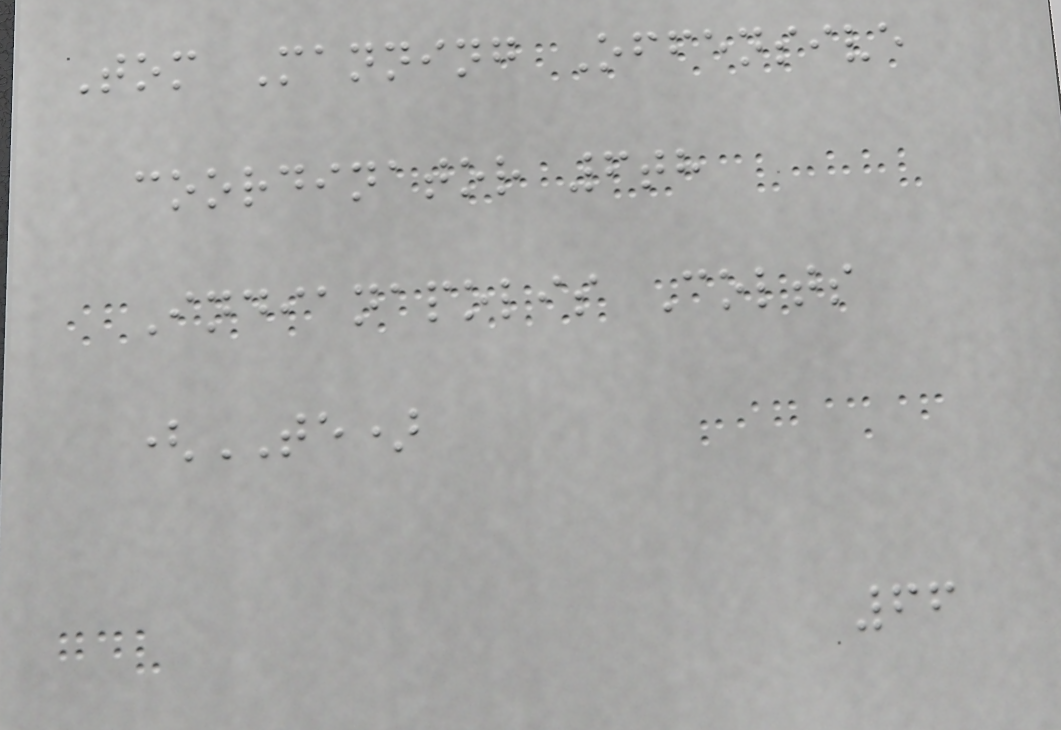Tom Manning Offensive
coordinator 6th
Indianapolis Colts
(TE)
66
